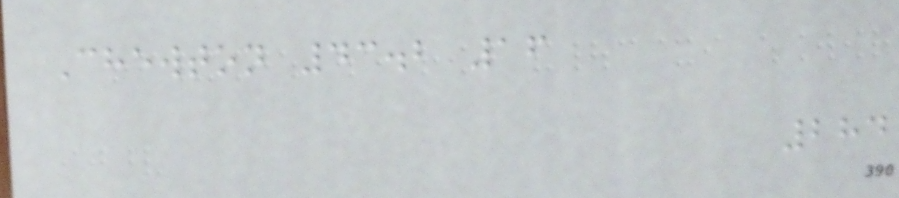Chewton 43.2 16
284
